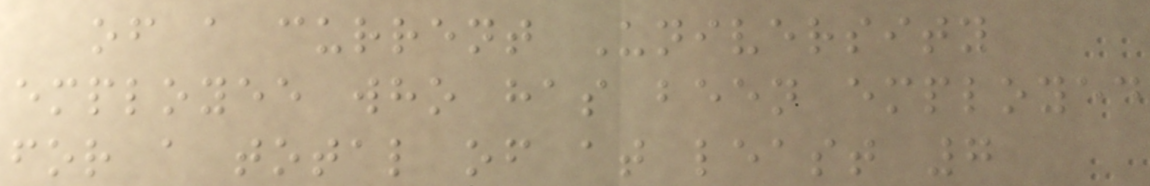of a current University
employee who has been employed
for a total of at least 7
